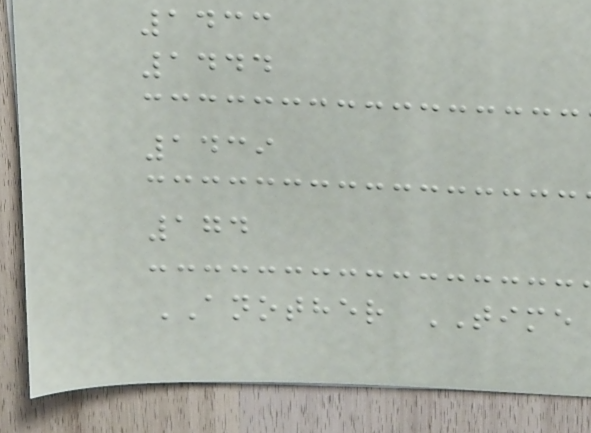1433
1444
1439
174
ANOTHER TIME
